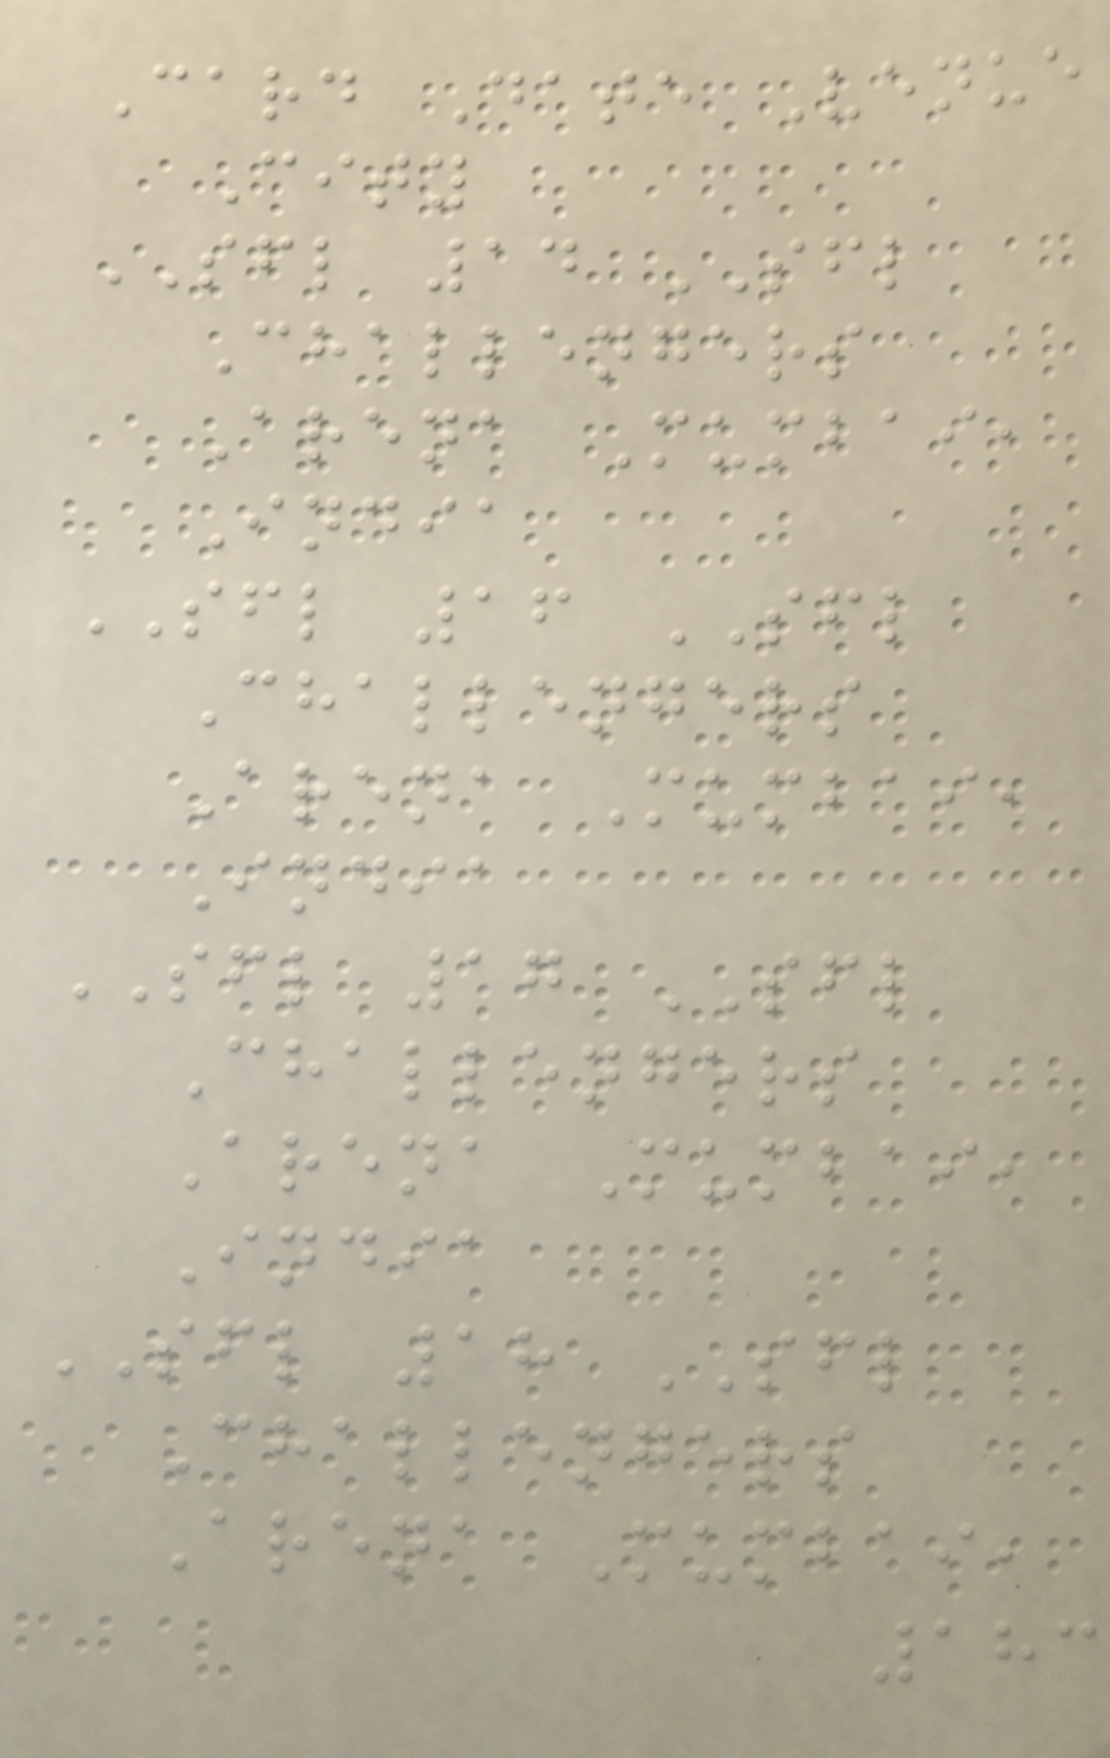Card Date Venue
City
SFL 14 SFL
Challengers
Arena Mumbai,
India
SFL 16 SFL
Challengers
Arena Mumbai,
India
SFL 17 SFL
Challengers
Arena Mumbai,
India
SFL 18 SFL
Challengers
Arena Mumbai,
183
